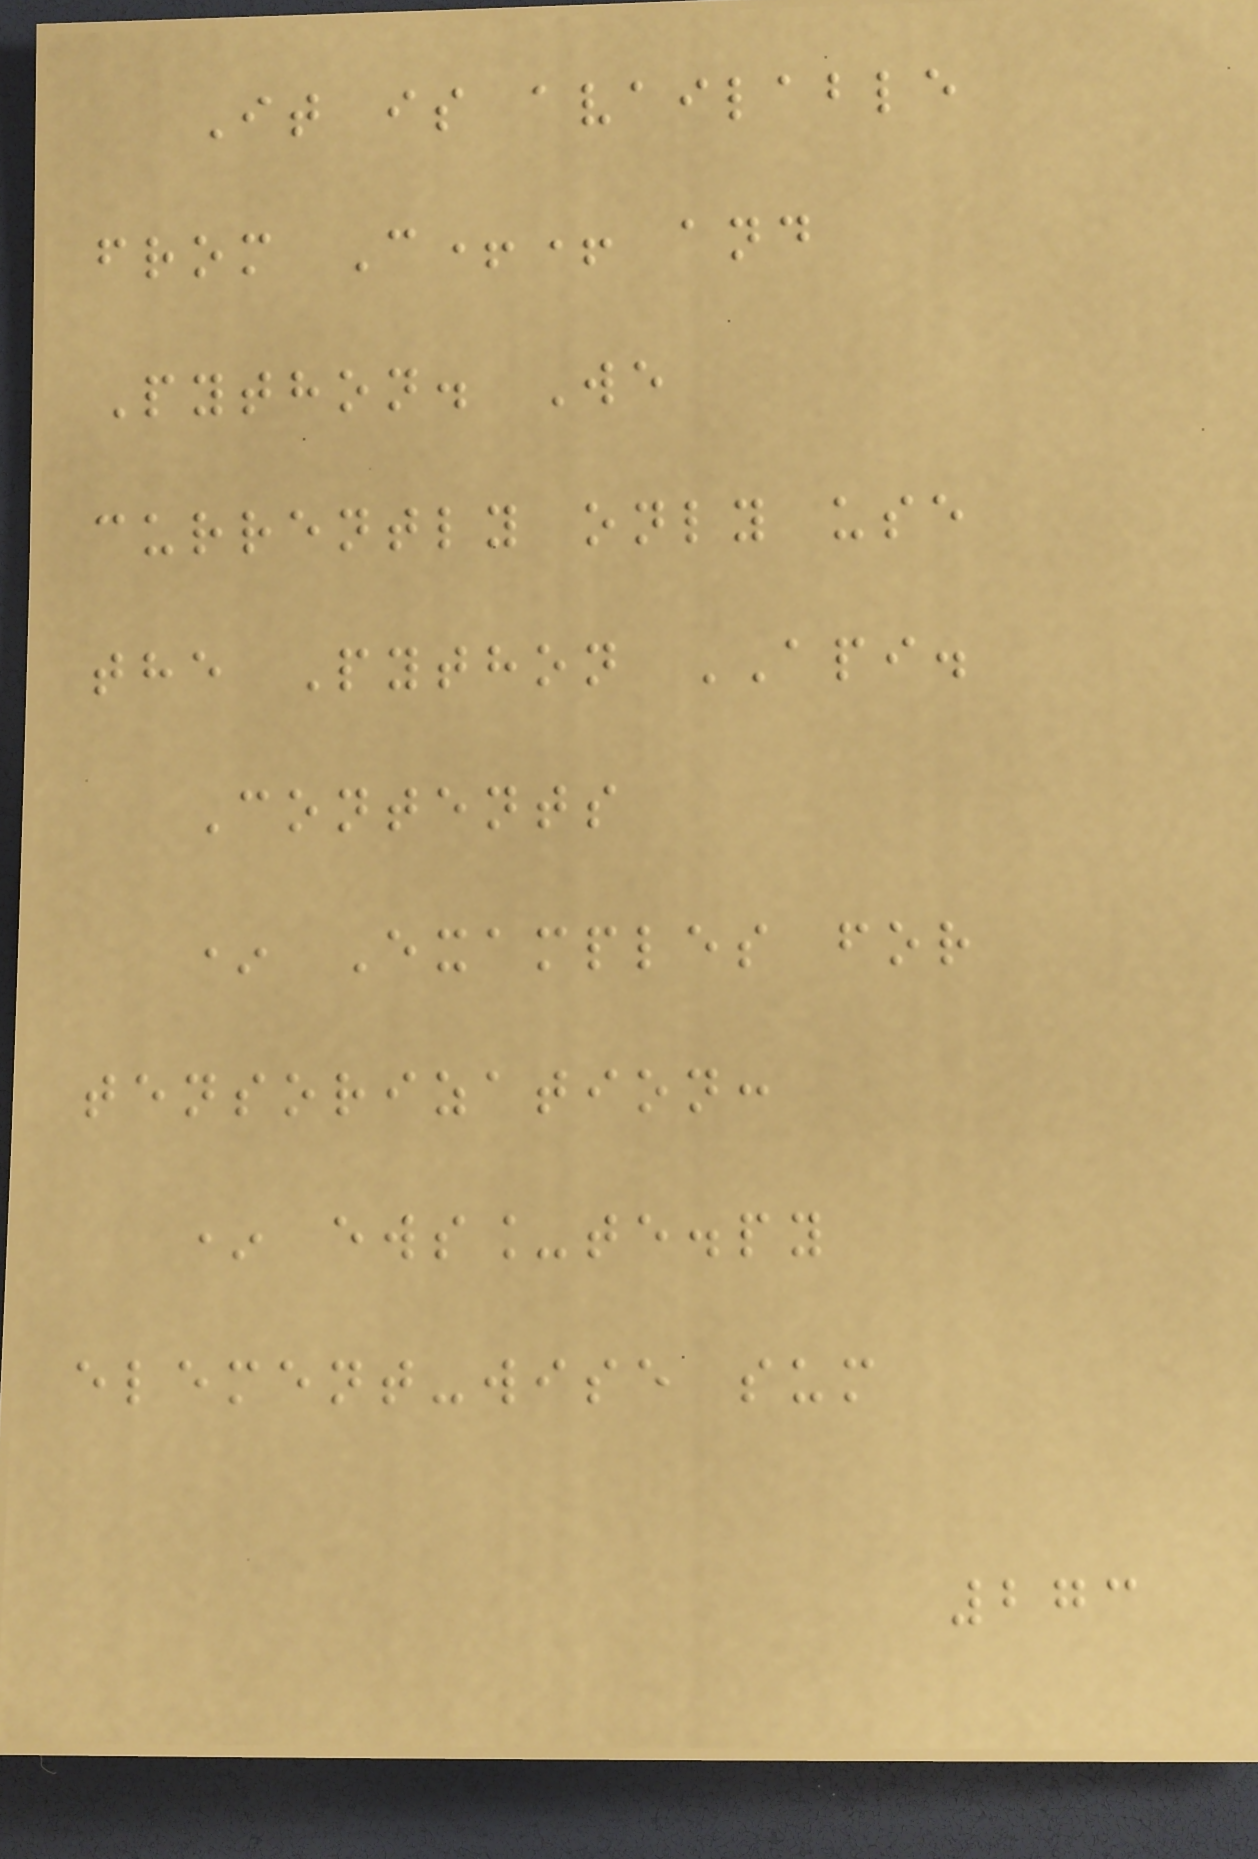It is available
from C++ and
Python. We
currently only use
the Python API.
Contents
* Examples for
tensorization:
* ews_te.py
element-wise sum
273
